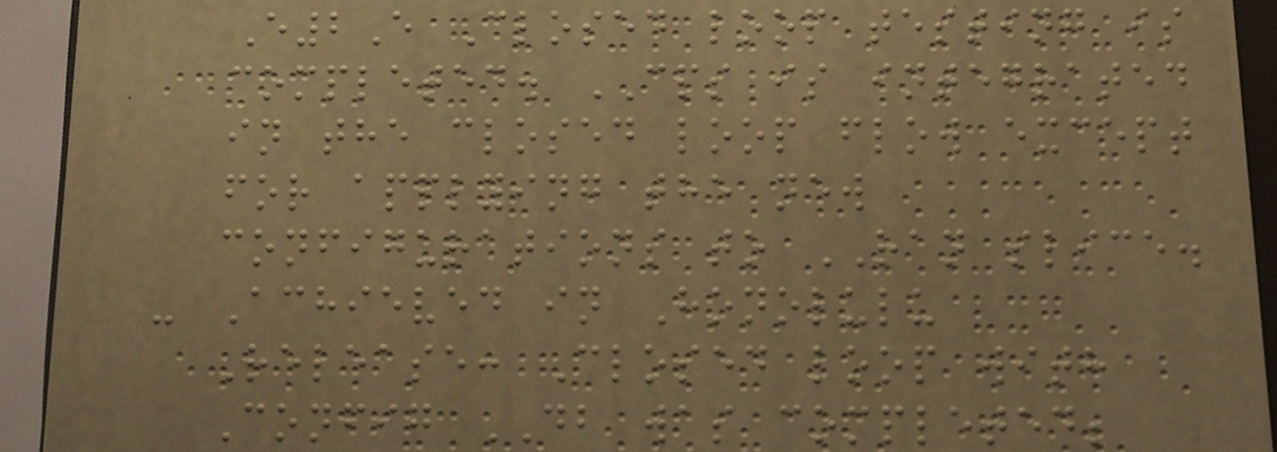E2E Closed loop testing is
completed. CPS is integrated
in the closed loop flow except
for applying the new
configurations to RAN slice.
- Achieved in Honolulu
Release: Closed loop with
Config DB was completed;
